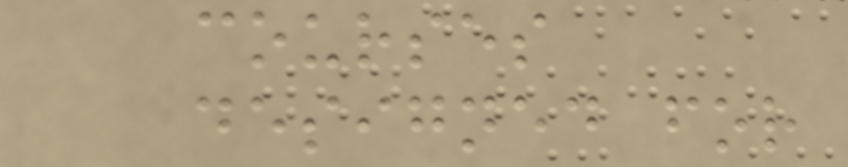courses
designed for
